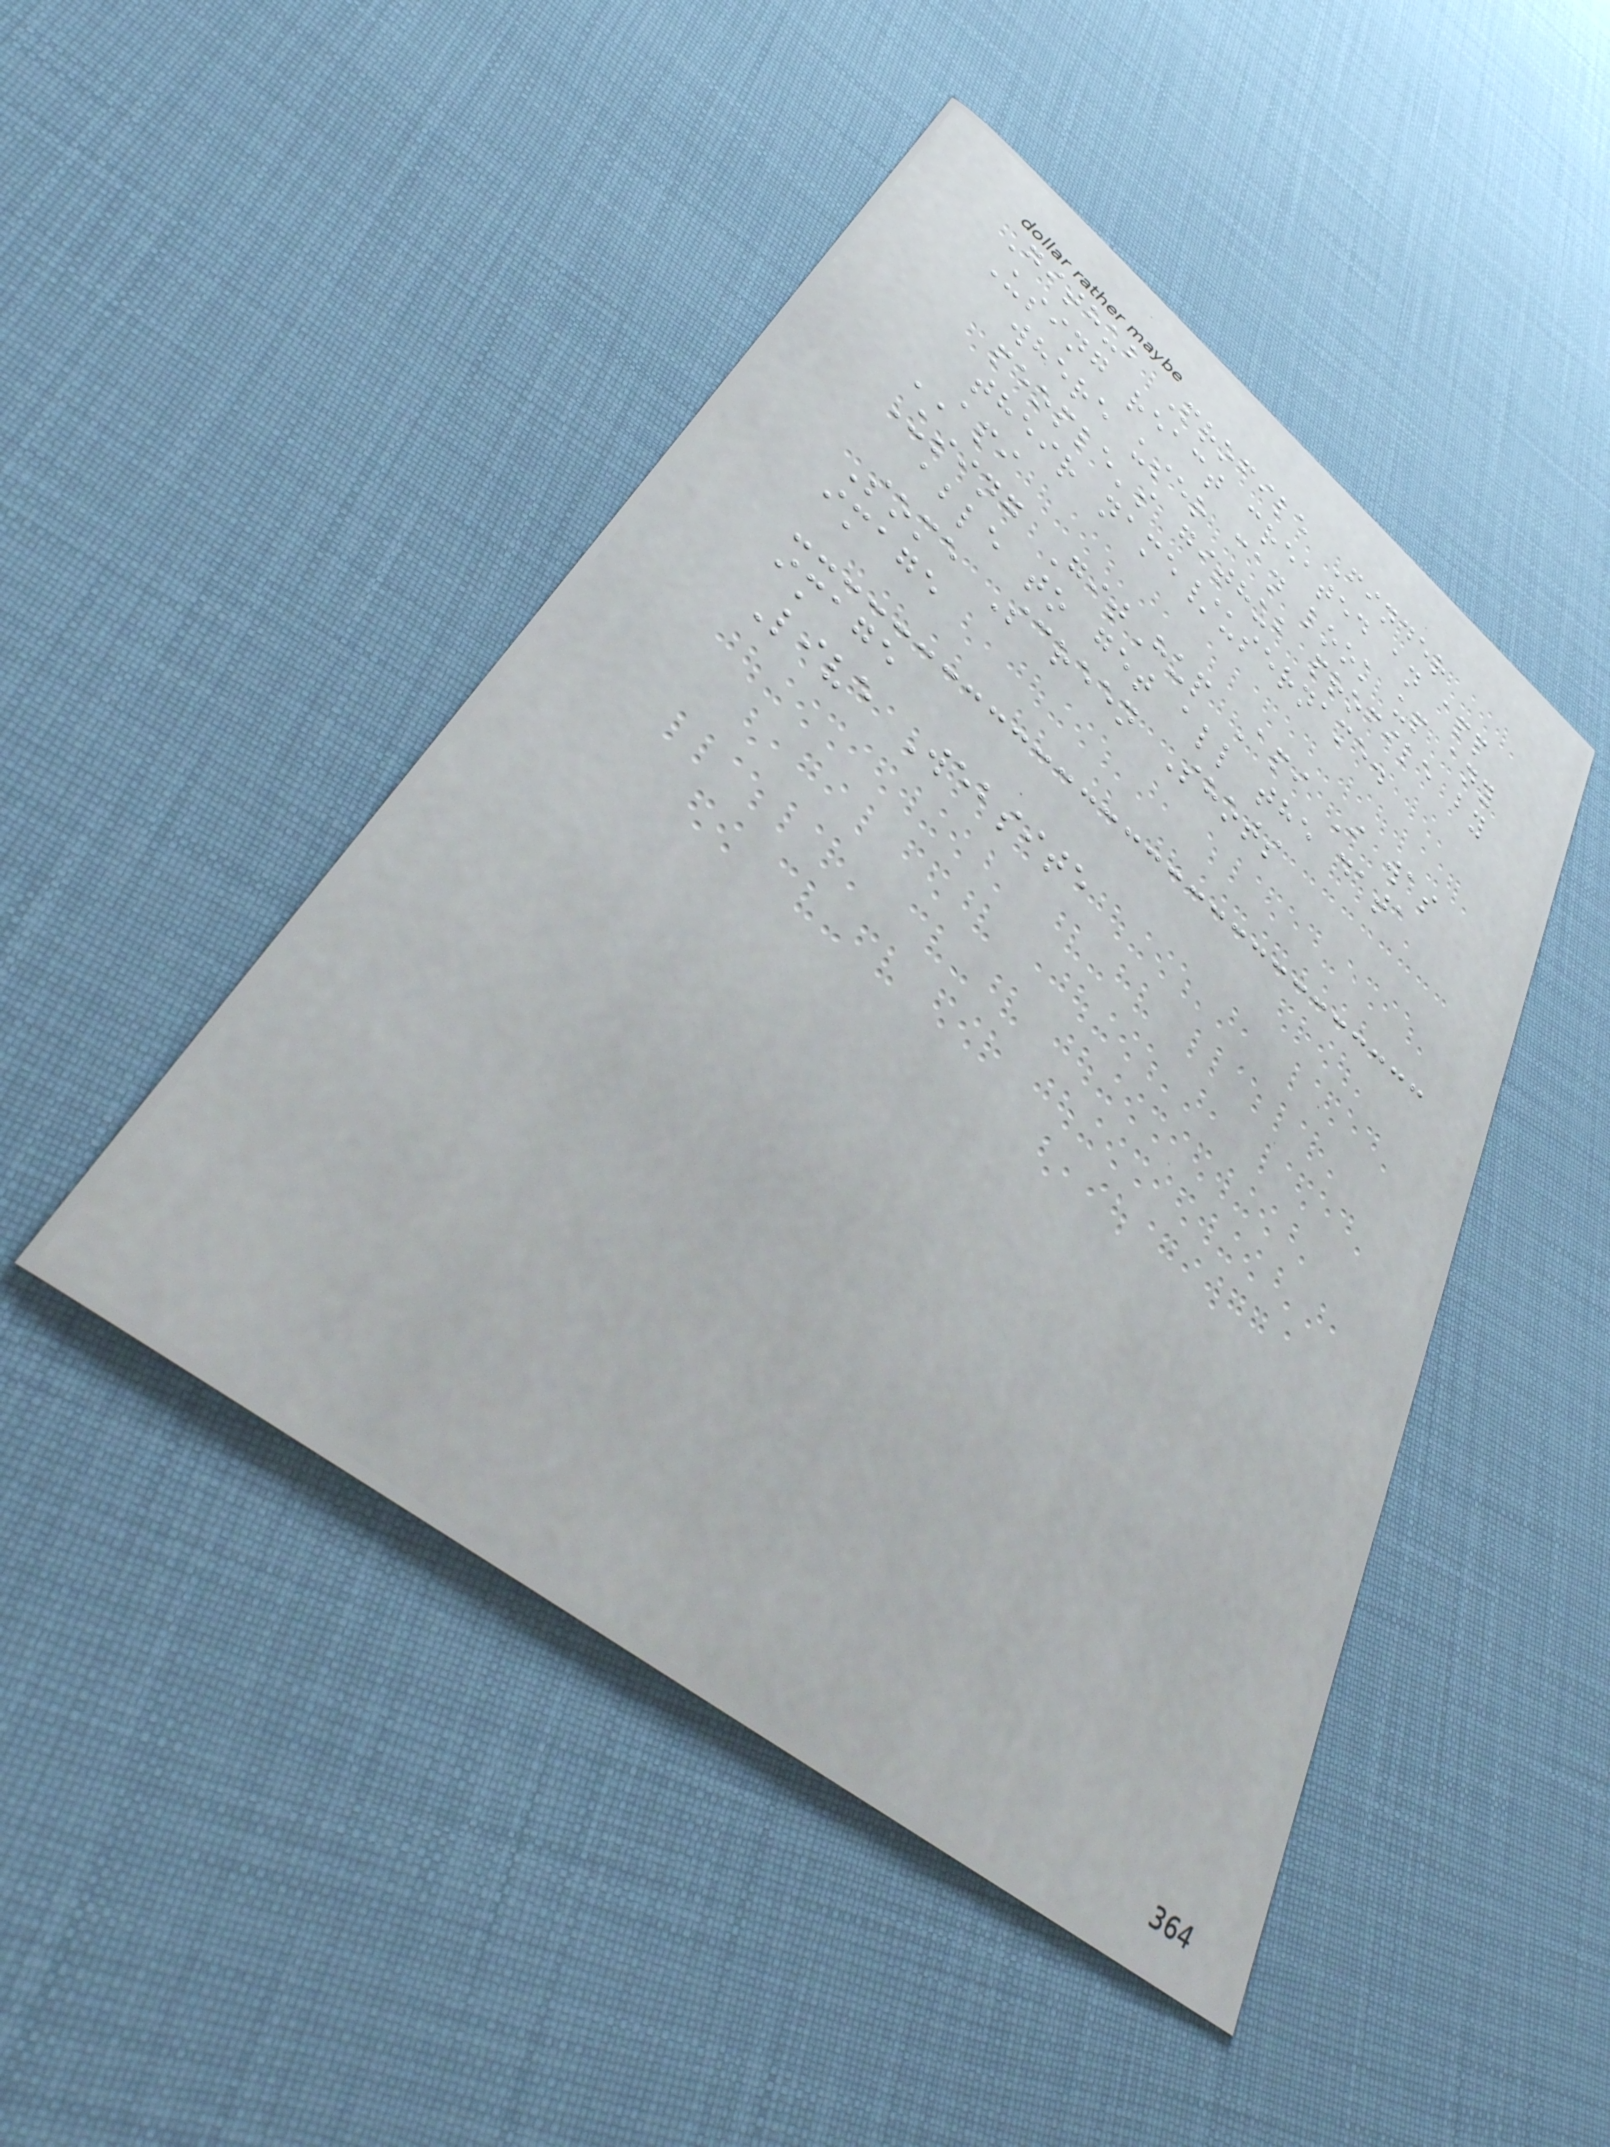Github Profile Finder
Using react created an app
where user can look up any
people's github profile by
their name/username.
API
Using GitHup Api I was
able to get all the data
Some Screen Shots
image
image
Live Website
